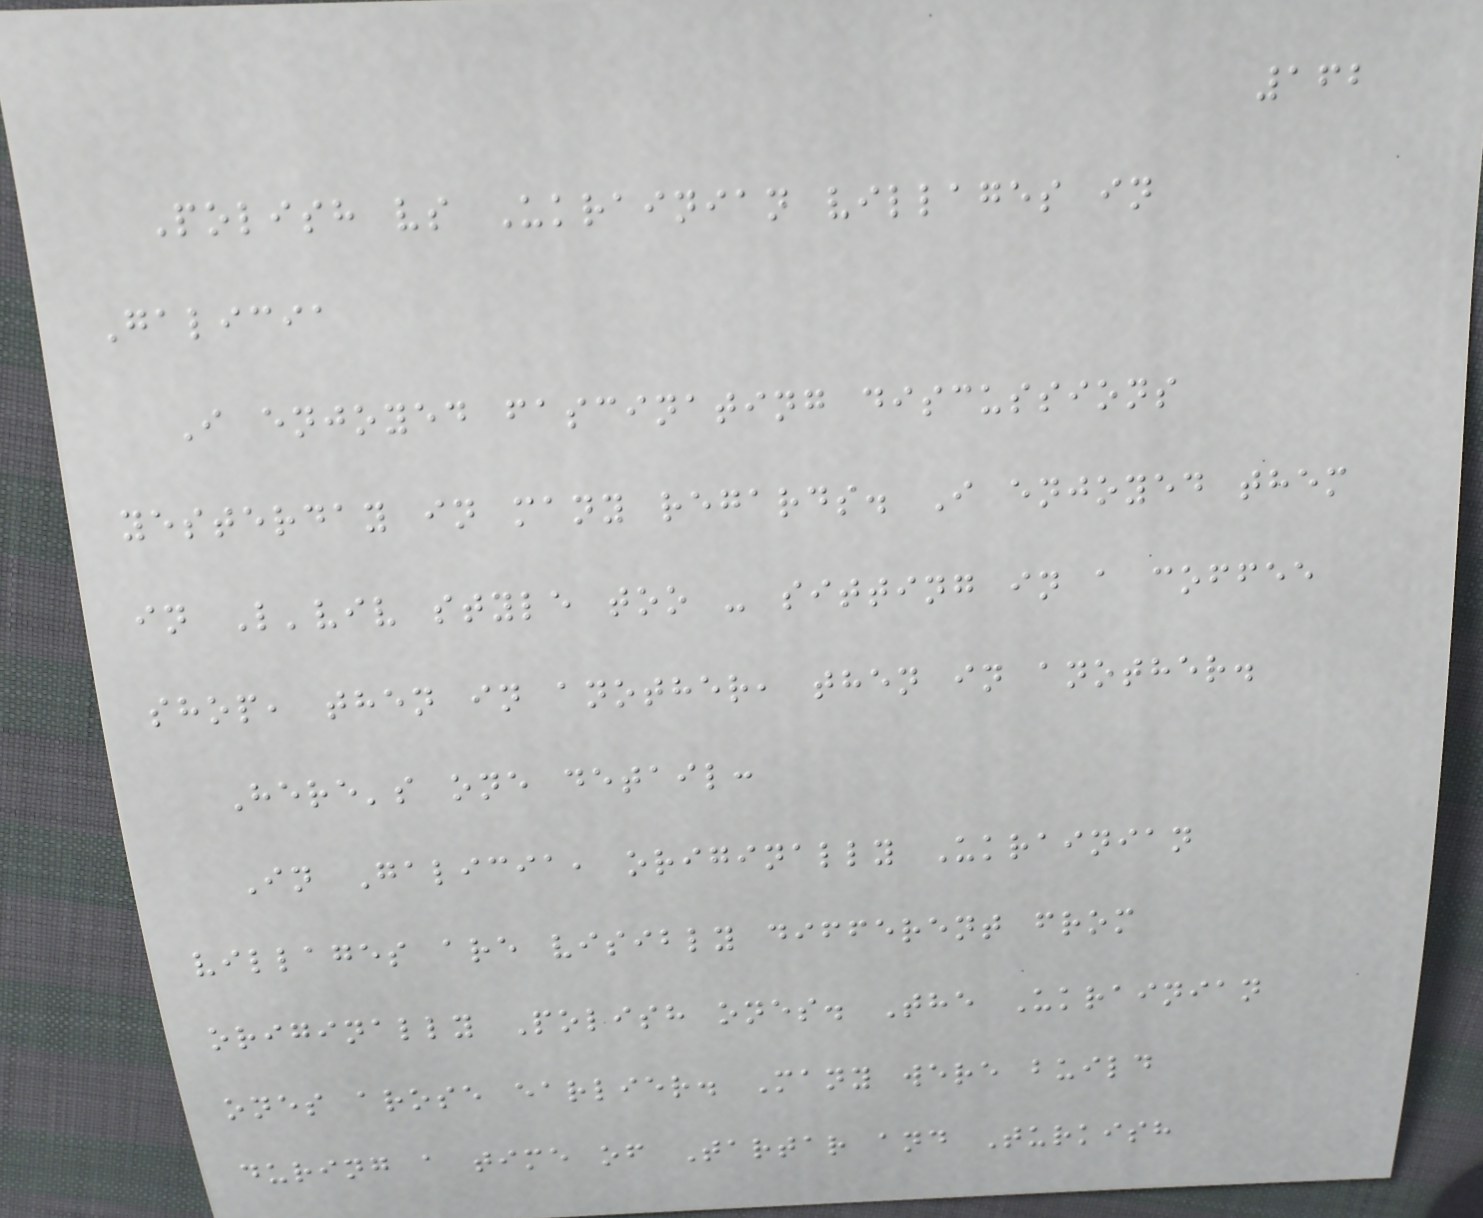162
Polish vs Ukrainian villages in
Galicia
I enjoyed fascinating discussions
yesterday in many regards. I enjoyed them
in L'viv style too - sitting in a coffee
shop, then in another, then in another.
Here's one detail:
In Galicia, originally Ukrainian
villages are visibly different from
originally Polish ones. The Ukrainian
ones arose earlier. Many were build
during a time of Tartar and Turkish
